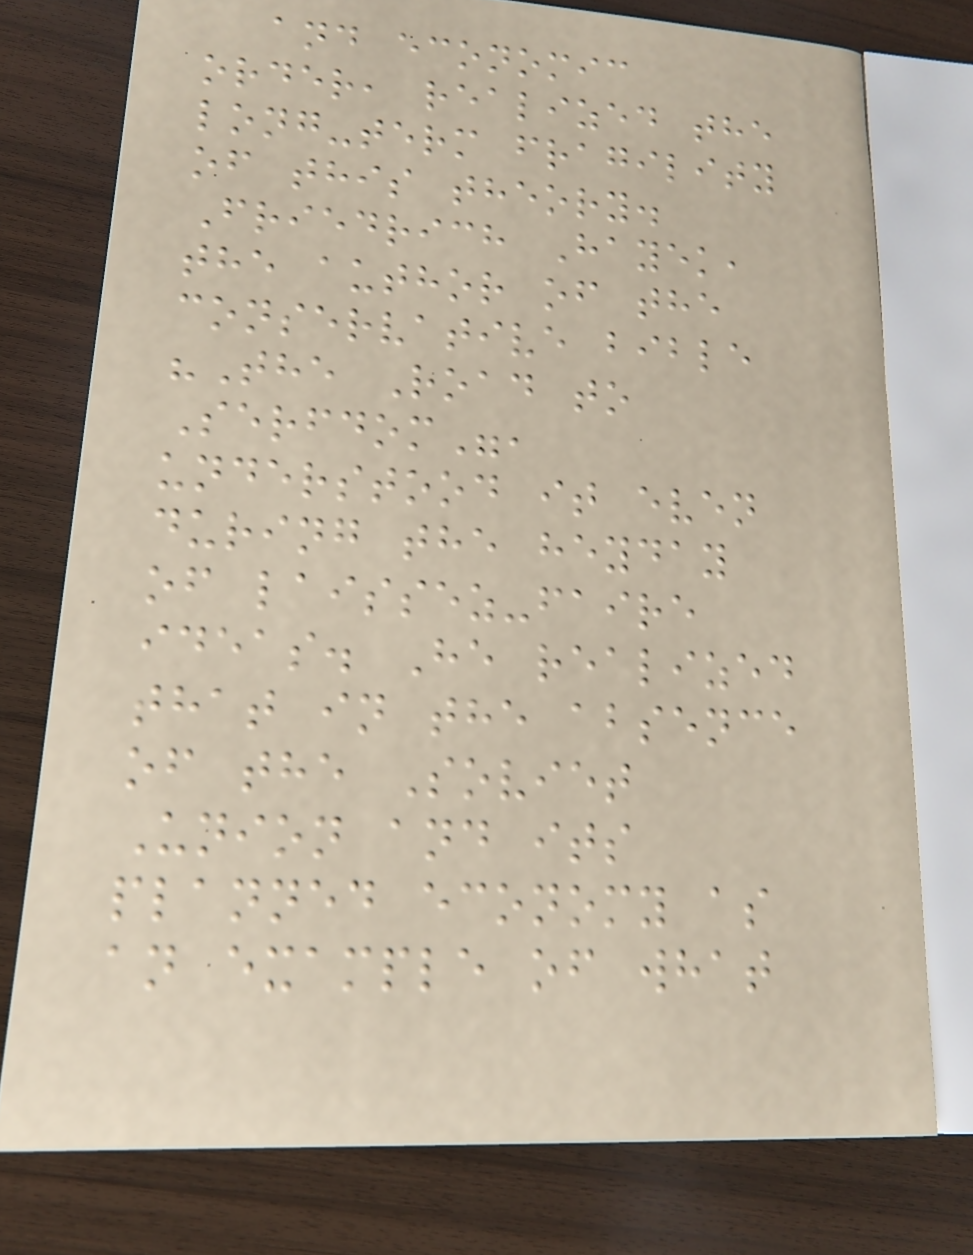and economic
order, realized the
long-term fragility
of this theory.
Friedrich Hayek,
the author of the
conservative bible
"The Road to
Serfdom",
understood it even
during the heyday
of laissez-faire
ideas. He realized
that in the absence
of the Soviet
Union and its
planned economy as
an example of what
